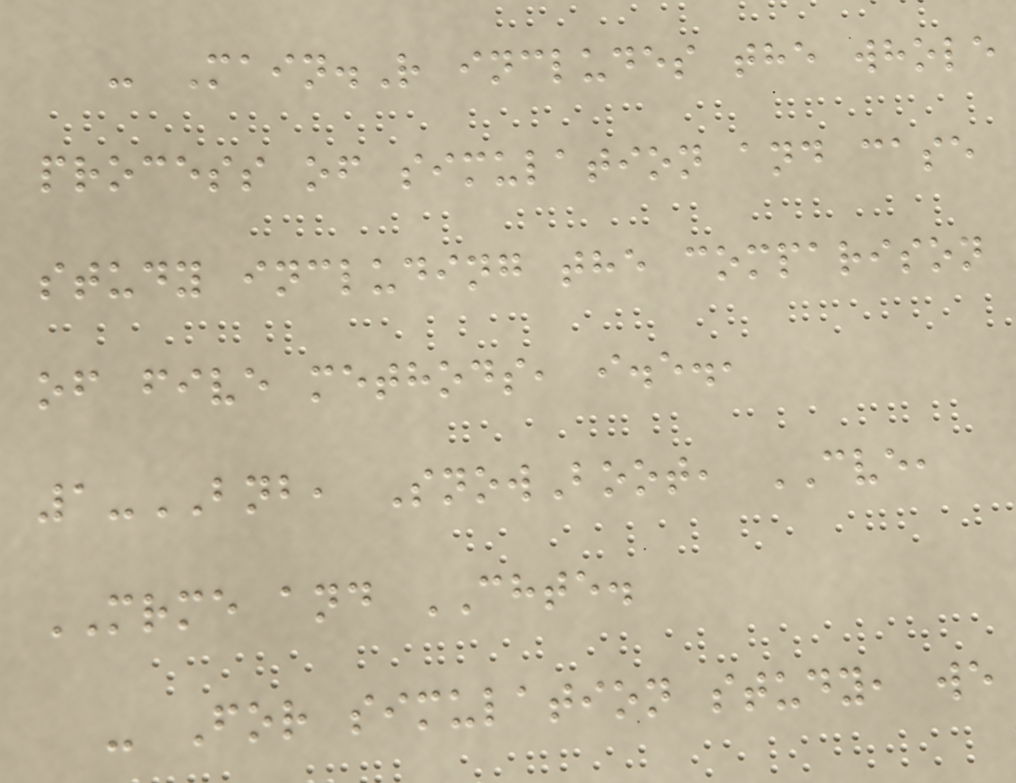- Main.R includes the whole
process of simulation and case
study including the comparison
of five methods, i.e.,
1-BNB, SnowBoot, CVE,
MRME and CHTE.
- For simulation study, we
